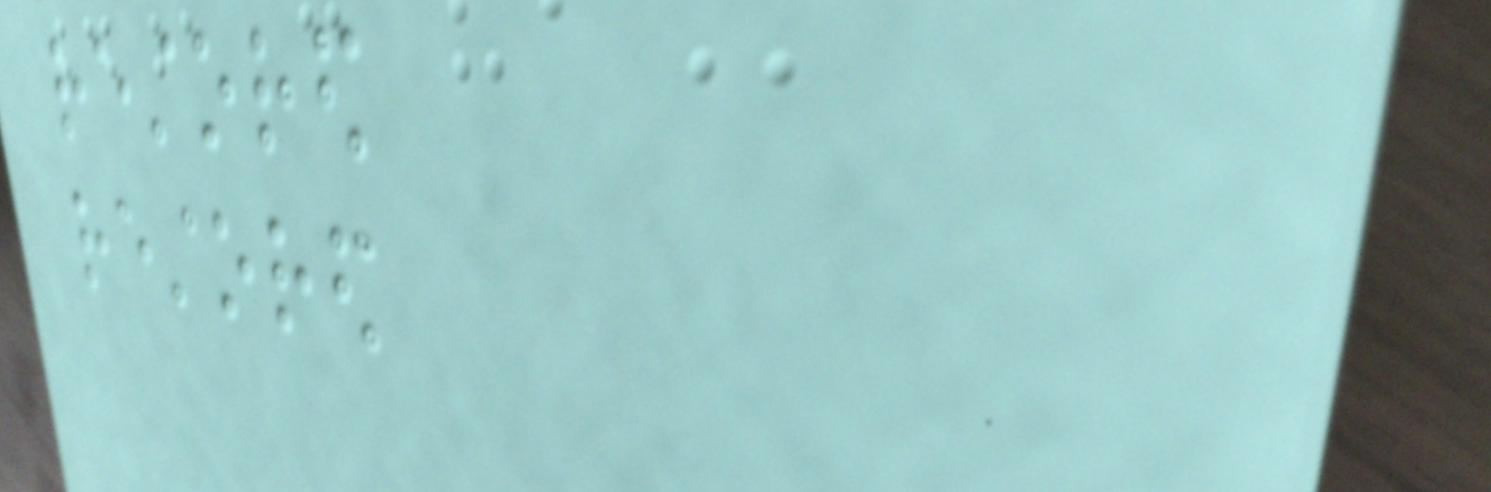restored
restored
